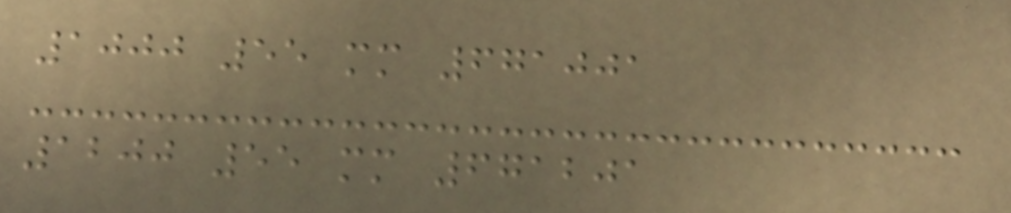1000 55 mm 671001
1200 55 mm 671201
